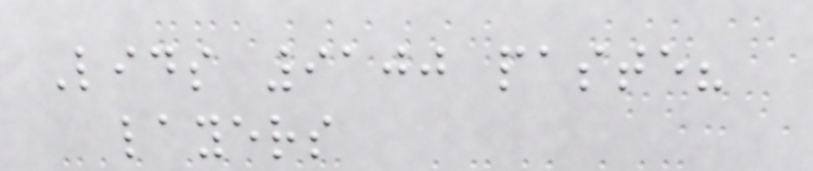Lids 9100 paste?
layers
